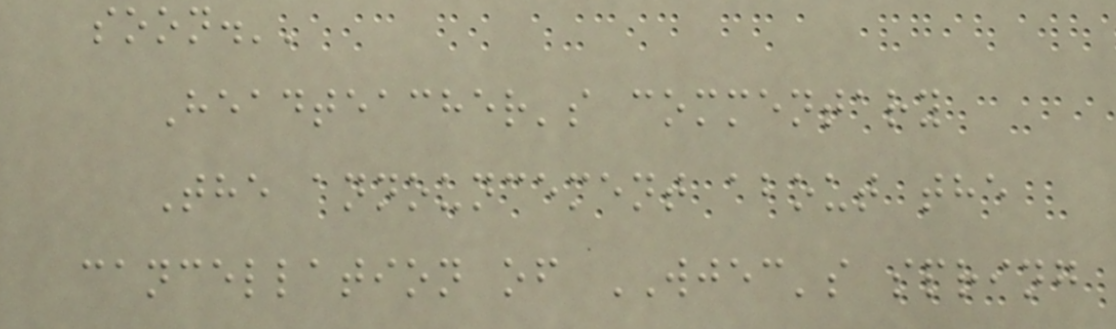soon.''
Headteacher's commentary
The announcement about the
cancellation of WJEC's spring
